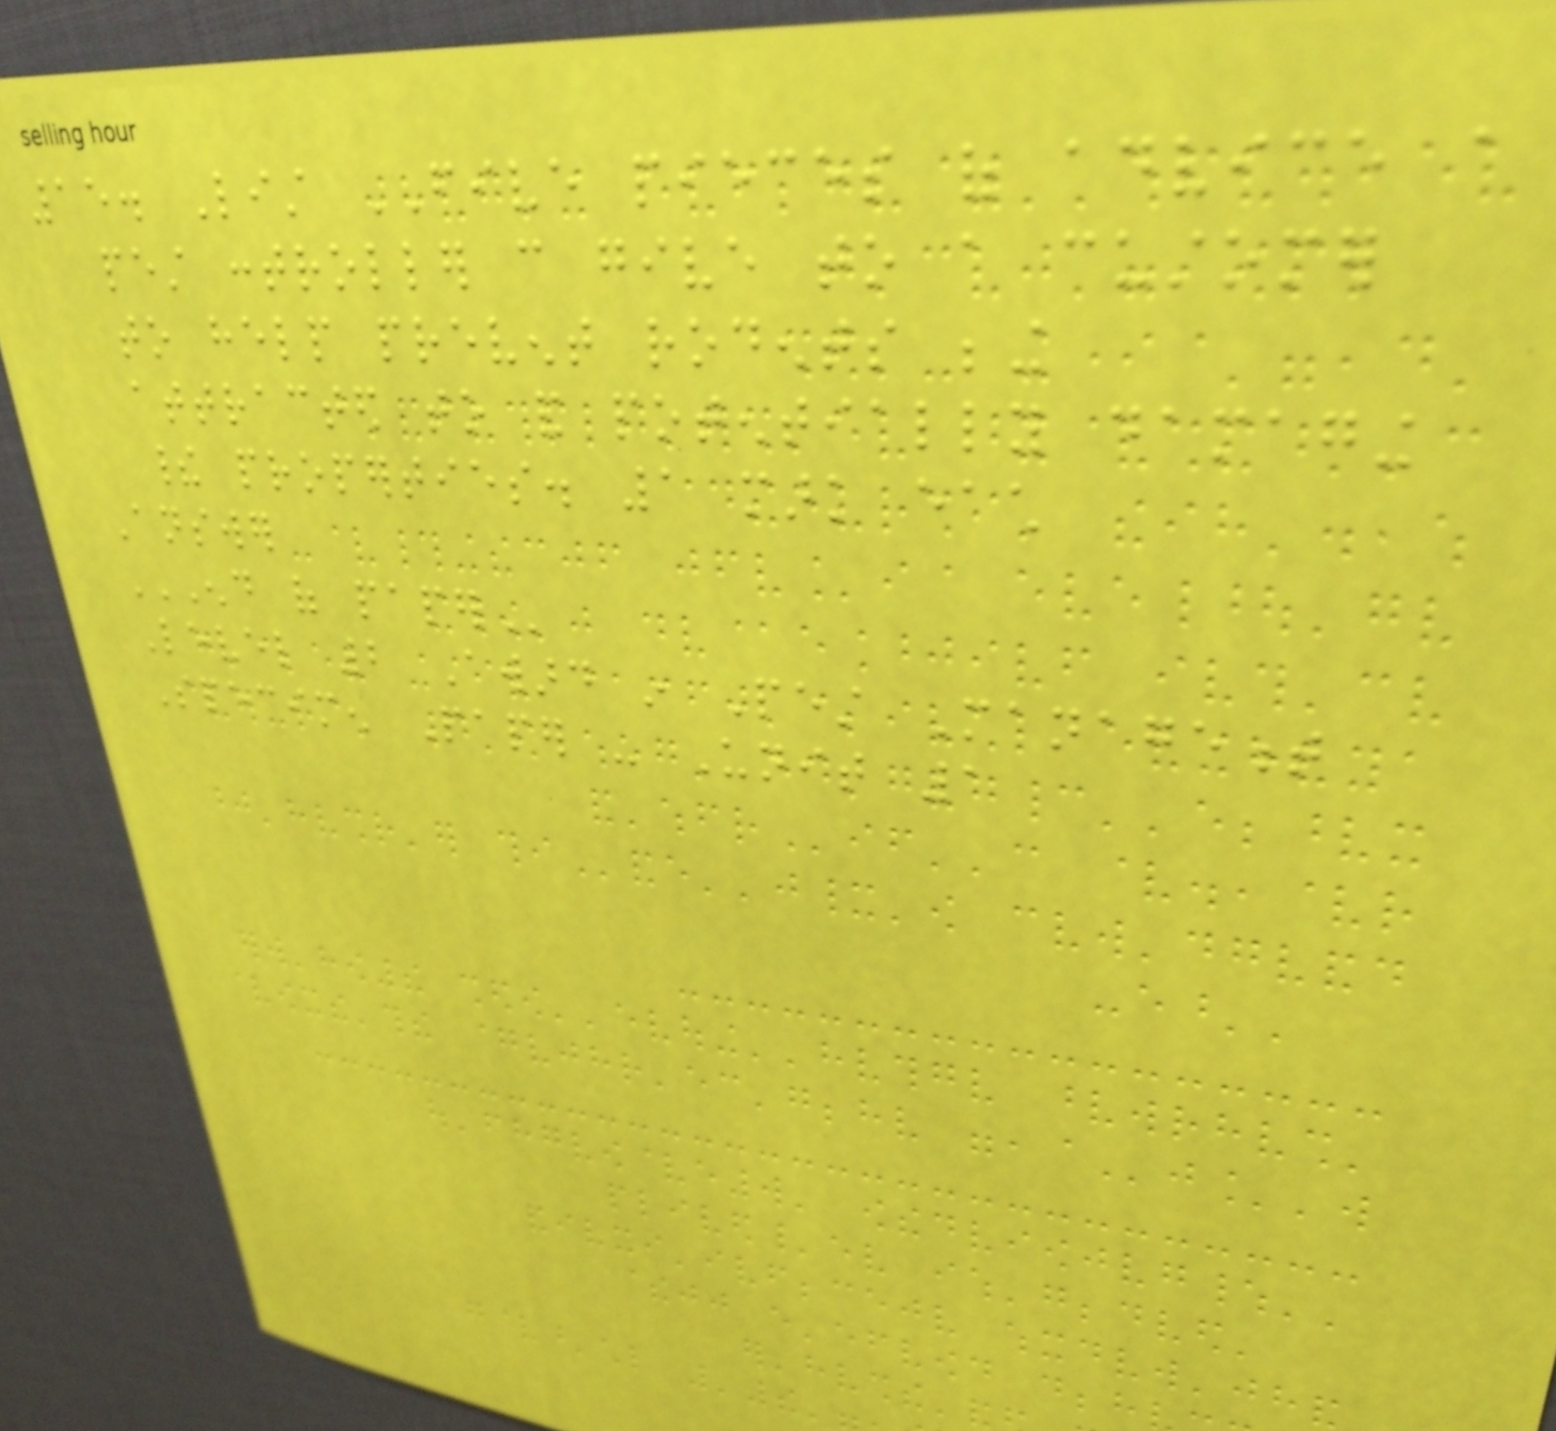15. List FIVE pieces of advice a
pest controller can give to a customer
to help prevent rodents being
attracted to and potentially damaging
their properties. 1 mark each
Answer
END OF PAPER
Level 2 Award in Pest Management
Specimen Paper - Unit 1
